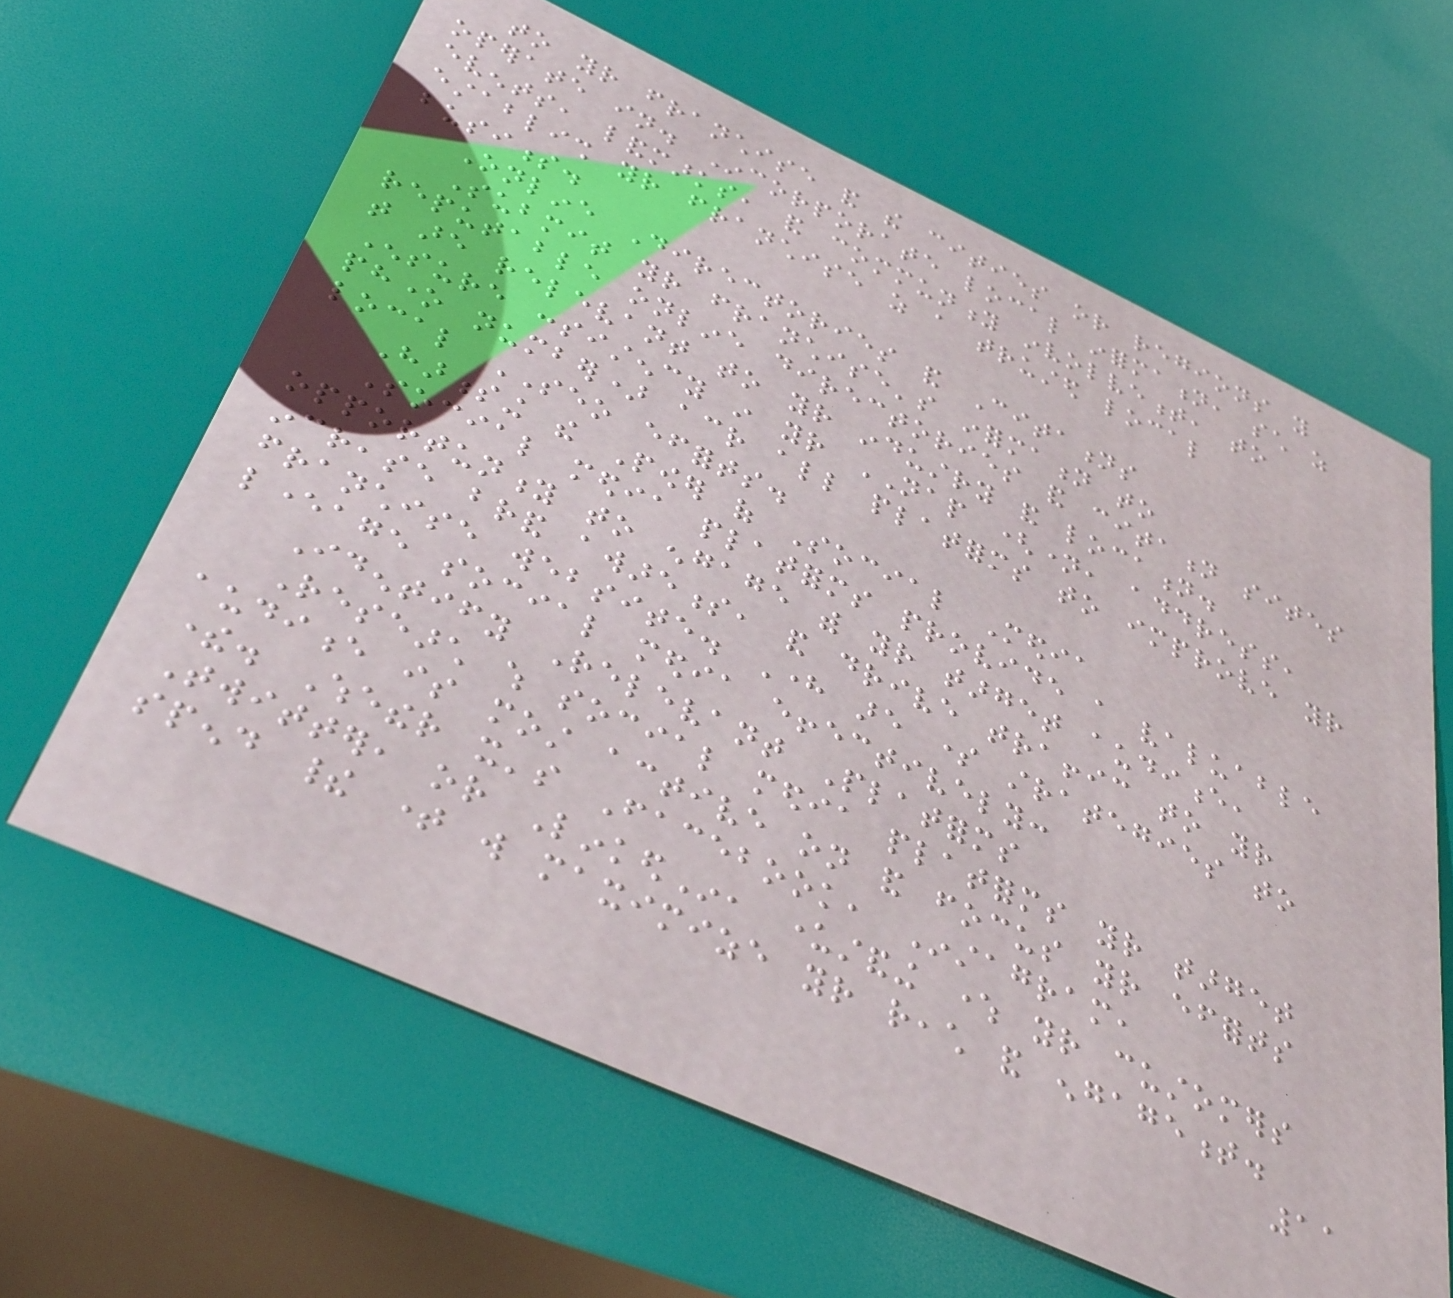to your franchise and the cities or regions you
operate in. Incorporate local information, such as
events, landmarks, and community involvement, to
establish your franchise as a trusted local
business.
Online Directories and Citations
Submit your franchise's information to
reputable online directories and citation sites
that are relevant to your industry and location.
Ensure consistency in your NAP (name, address,
phone number) across all platforms to improve your
local SEO efforts.
Harnessing the Power of Social Media
Social media platforms provide a valuable
opportunity to engage with your target audience,
increase brand awareness, and drive traffic to your
franchise website. Here are some strategies to
leverage social media effectively:
Identify Relevant Platforms
Research which social media platforms your target
audience is most active on and focus your efforts
there. Whether it's Facebook, Instagram,
Twitter, or LinkedIn, understanding where your customers
spend their time will maximize your reach and engagement.
11
